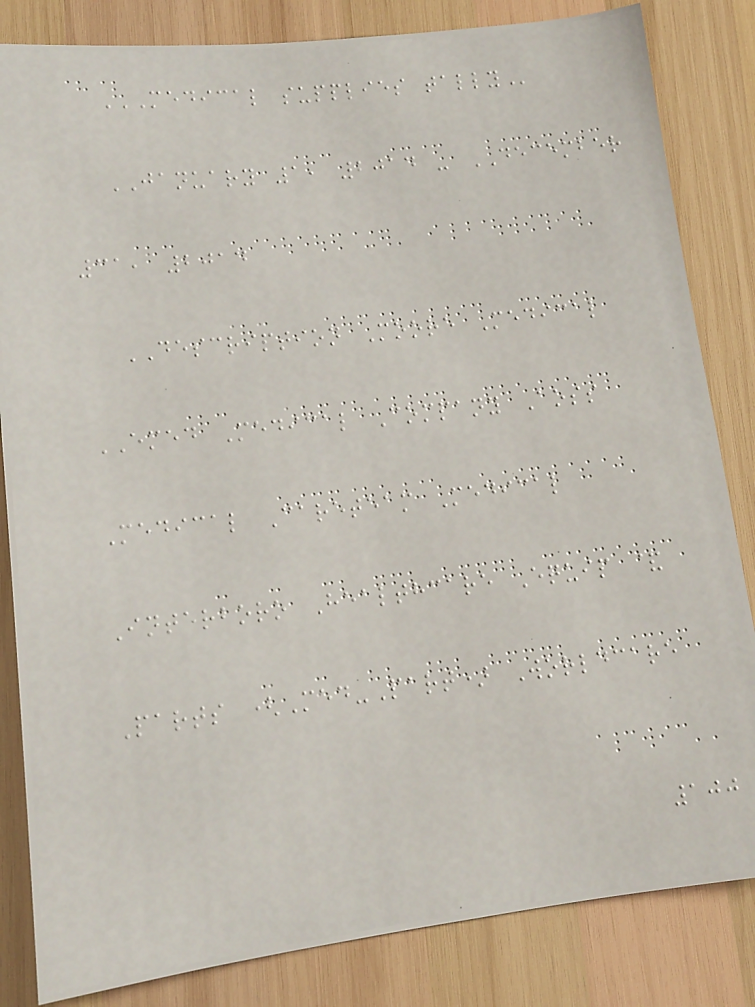MEDICAL SUPPLIES TALLY
JANUARY 1, 2014 - DECEMBER
31, 2014
DESCRIPTION Moore Medical
EMED Medical Company Aoss
Medical Careteam Medical
Interboro Healthcare Equip &
Parts (Med-Part) Worldcare
100
